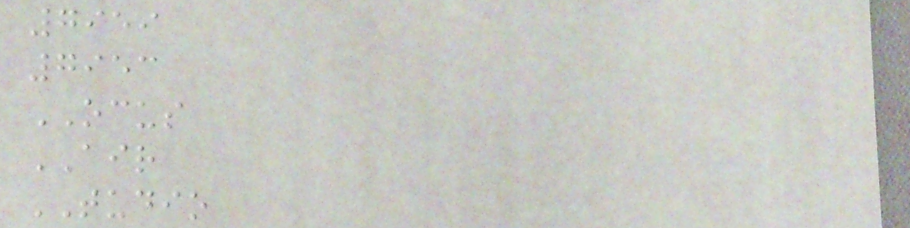7959
7953
OCUS
AIR
TUDIO
